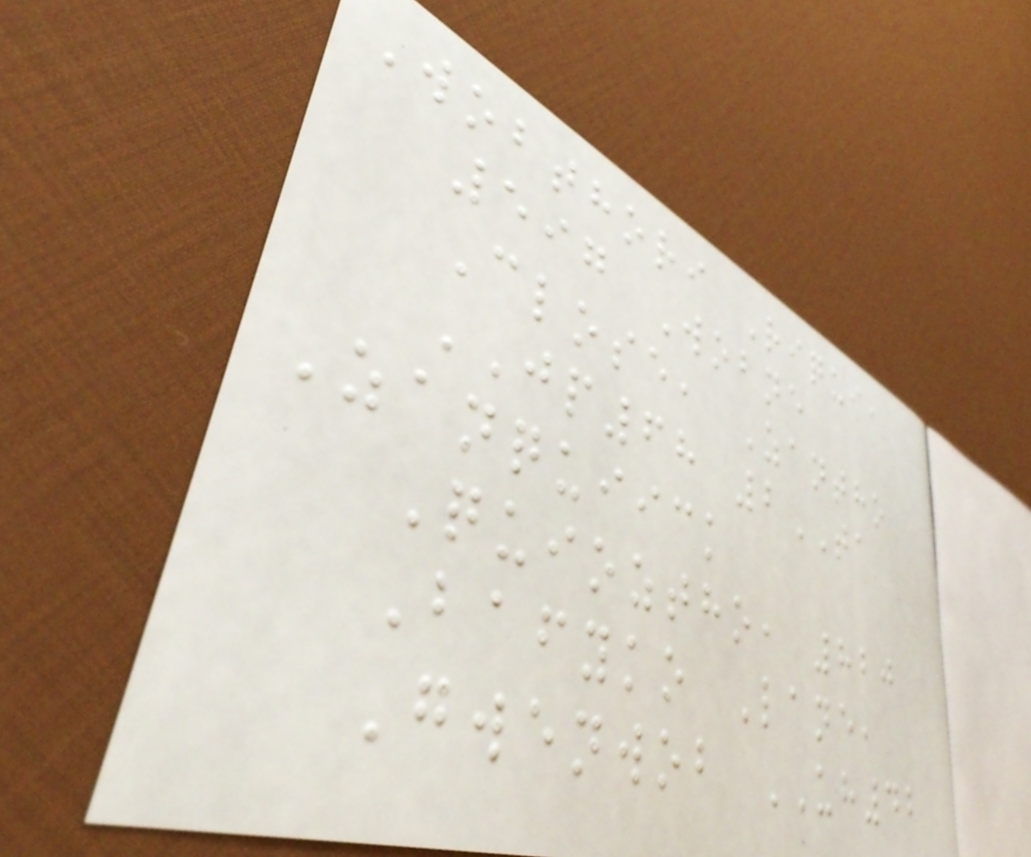Wobthori Riqui,
597 Wobne
Close, Zantho
JP68 2TA
Zanquiick
Quioztho, 820
Bafyko Lane,
Gwenwob UH42
